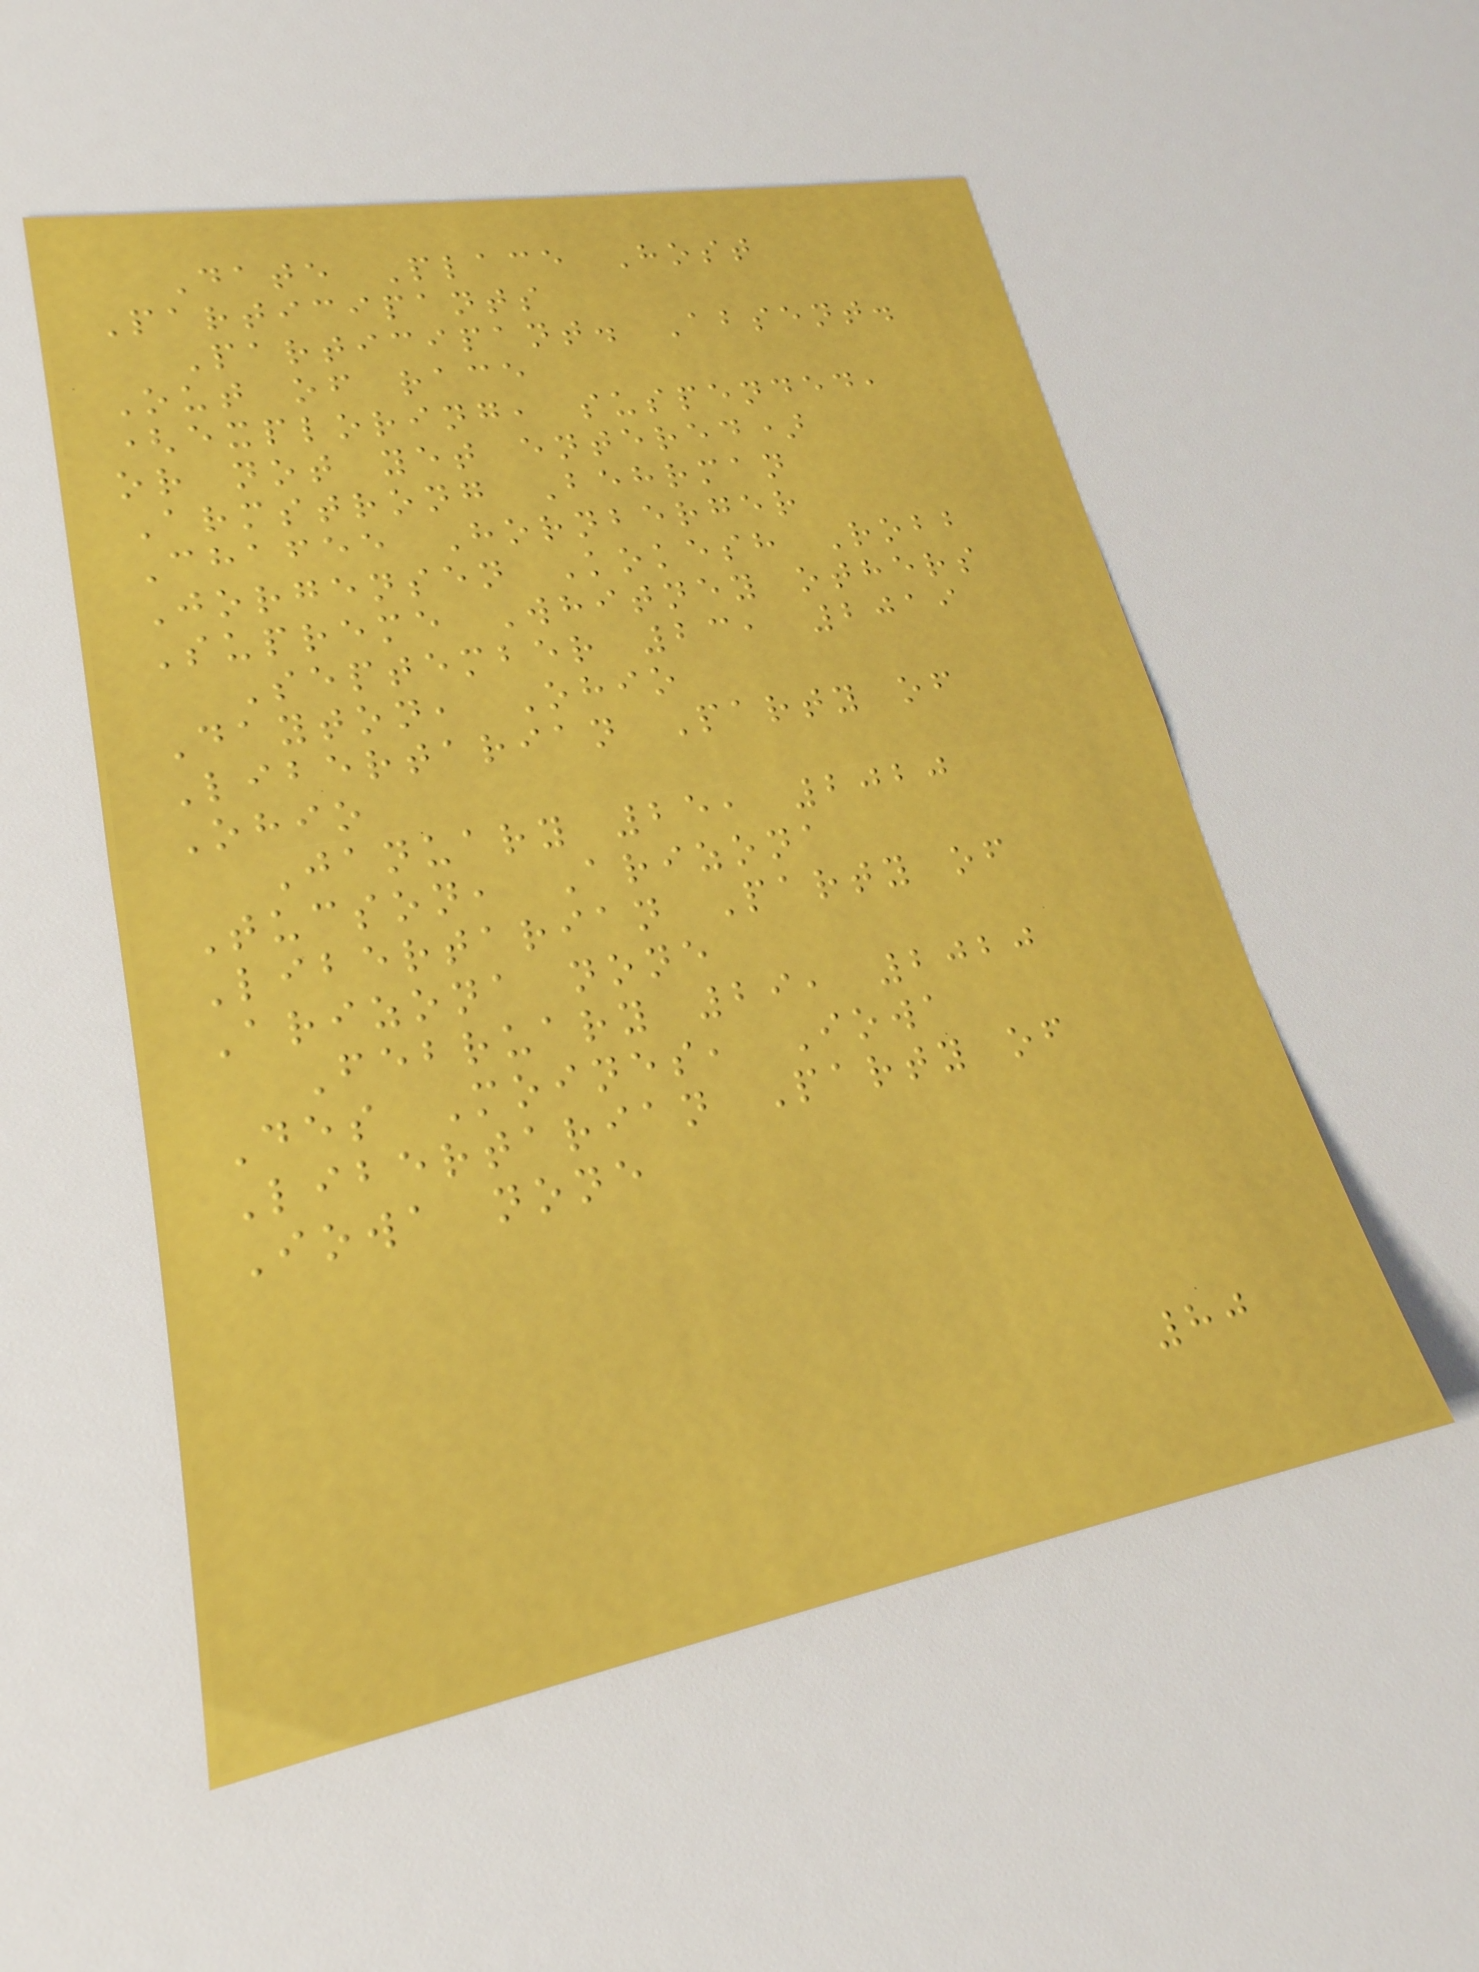Date Place Host
Participants
Participant. Absent.
Out of race
(exploring, suspended,
or not yet entered)
Armstrong Behrman
Chafee Hornberger
Jorgensen Kokesh Robb
Supreme Whitney others
September 23, 2019
Dayton, Ohio
Libertarian Party of
Ohio
January 25, 2020
Tucson, Arizona
Libertarian Party of
Arizona none
February 29, 2020
Des Moines, Iowa
Libertarian Party of
Iowa none
80
